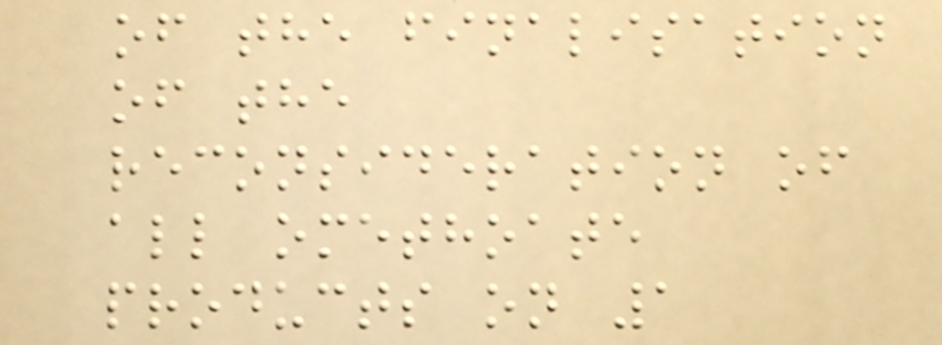of the finalisation
of the
reconsideration of
all omethoate
products on 1
